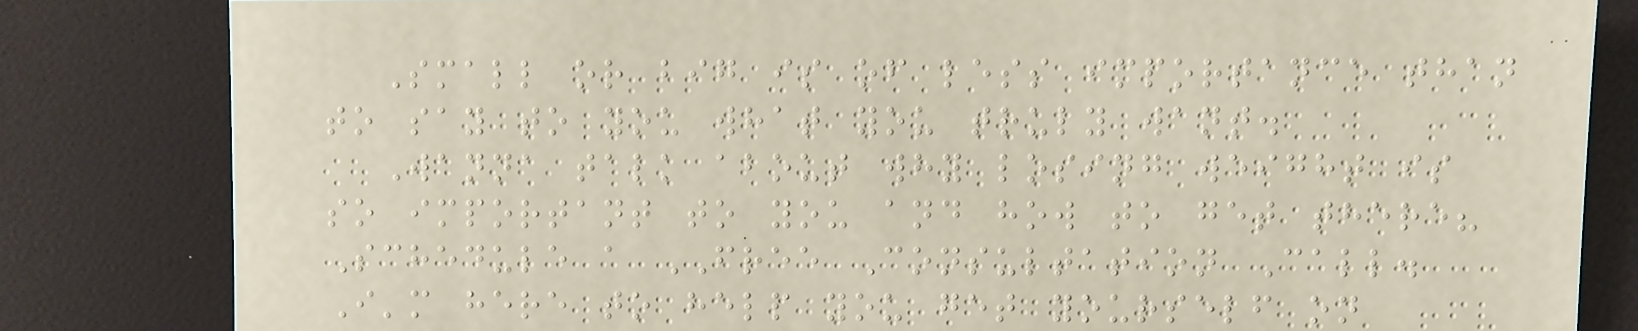Small or big is of less importance than
to say to you what you truly want.
Wanna talk about why losing weight is
so important to you and how to get there?
Schedule a FREE Consultation Call.
I'm here to help you get yourself on
